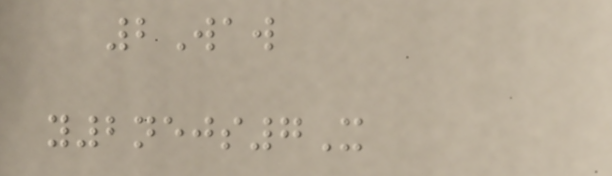2Waw
y2nejs7X
